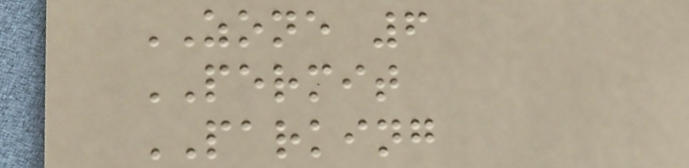ZONE 6
PERMIT
PARKING
